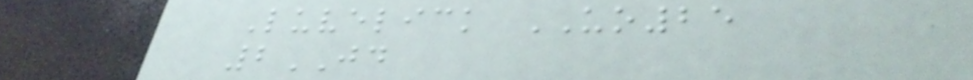Luvelick UO25
2JD
